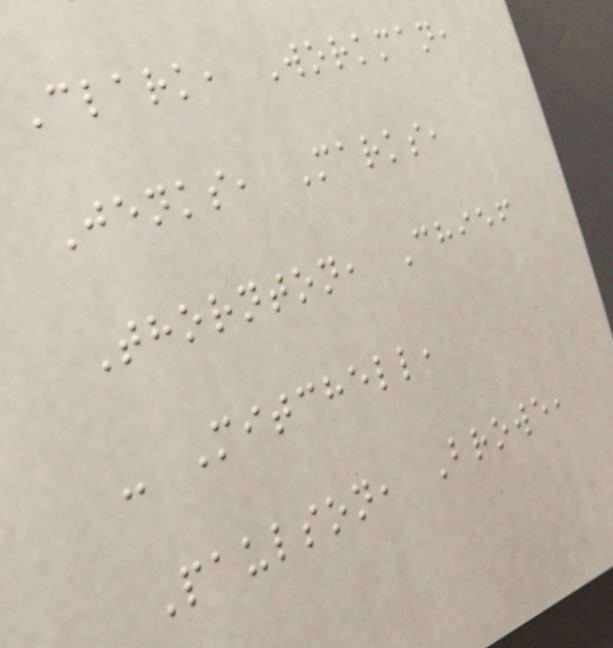Clark, Workman,
Jenks, Marks,
Thornton, Chief
- Mitchell,
Paulson, Browe,
